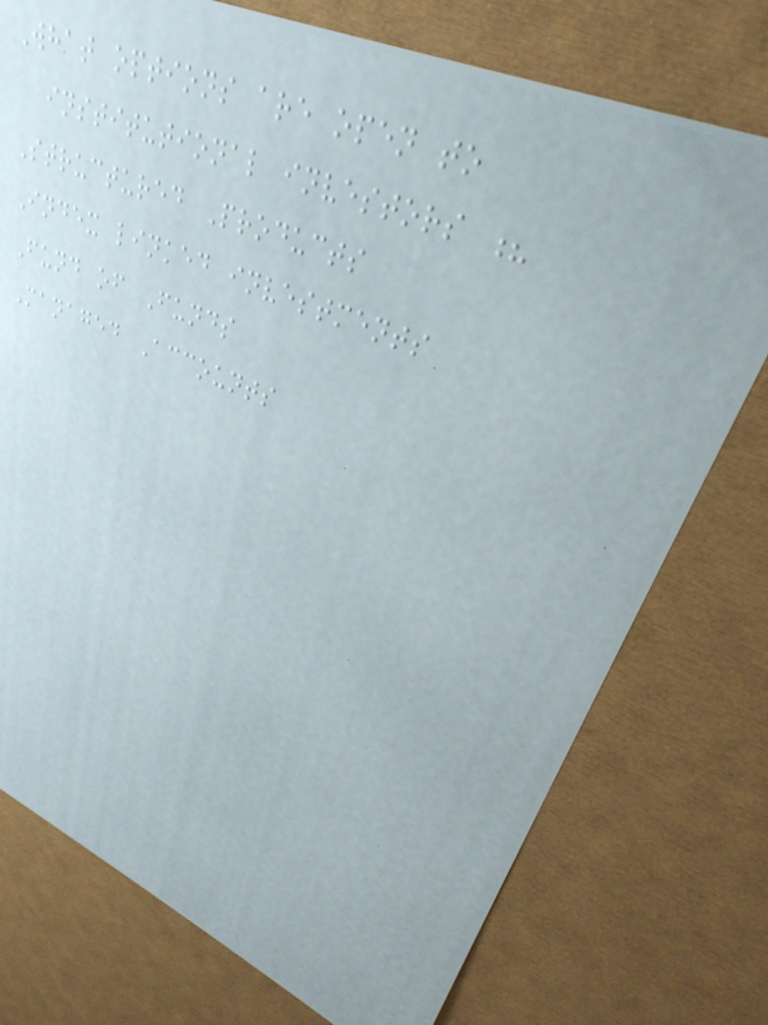What options are open to
institutional investors ?
Structured Products
Index linked investments
Fund of Funds
Managed Accounts
